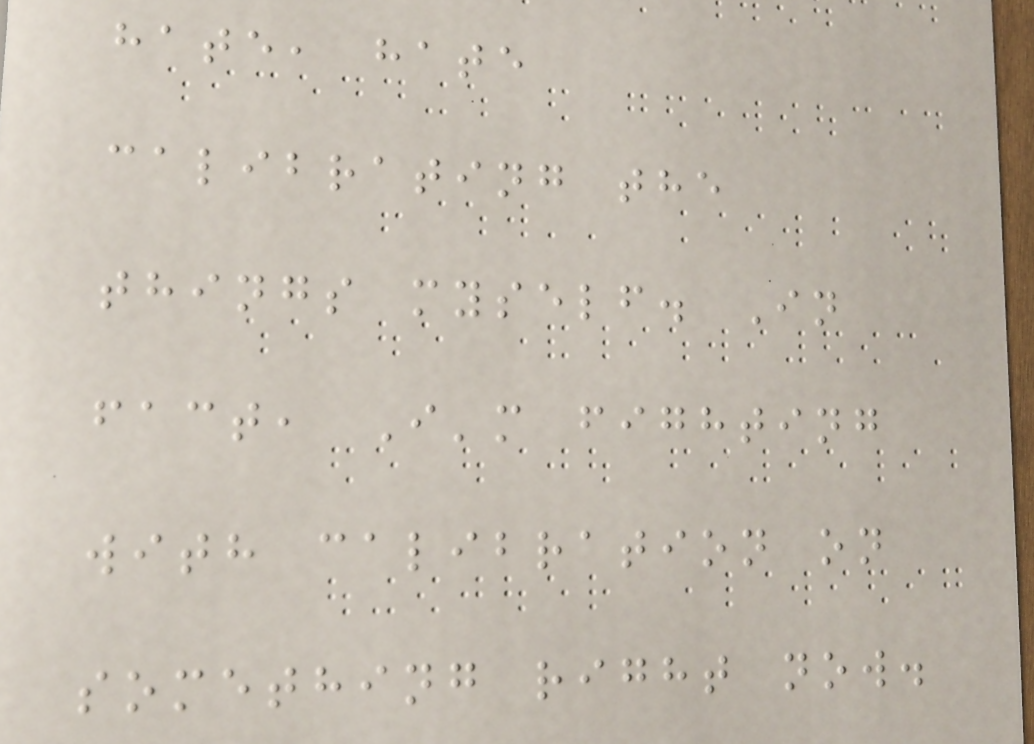hate, hate
calibrating the
things myself. In
fact, I'm fighting
with calibration on
something right now.
